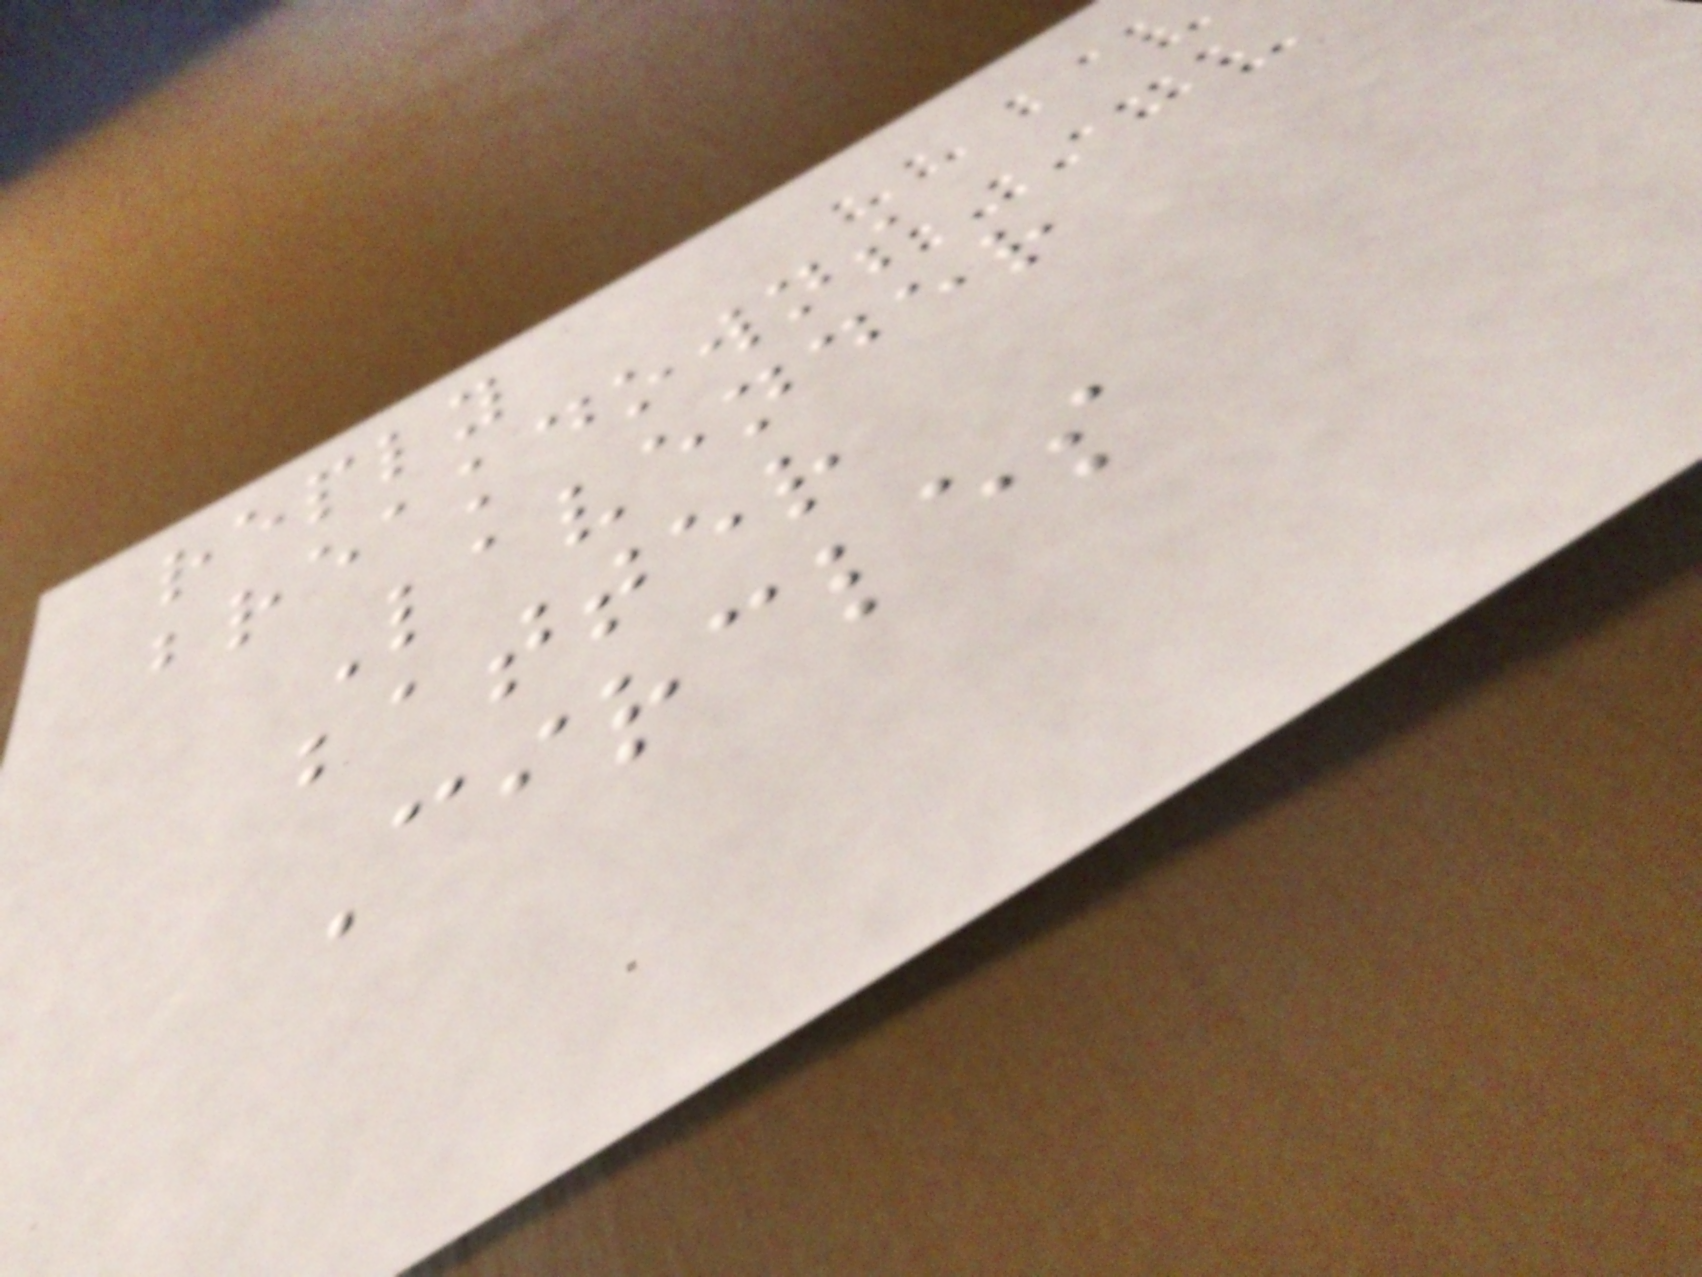reply
breakdowns
Lavender
batter
Circles
